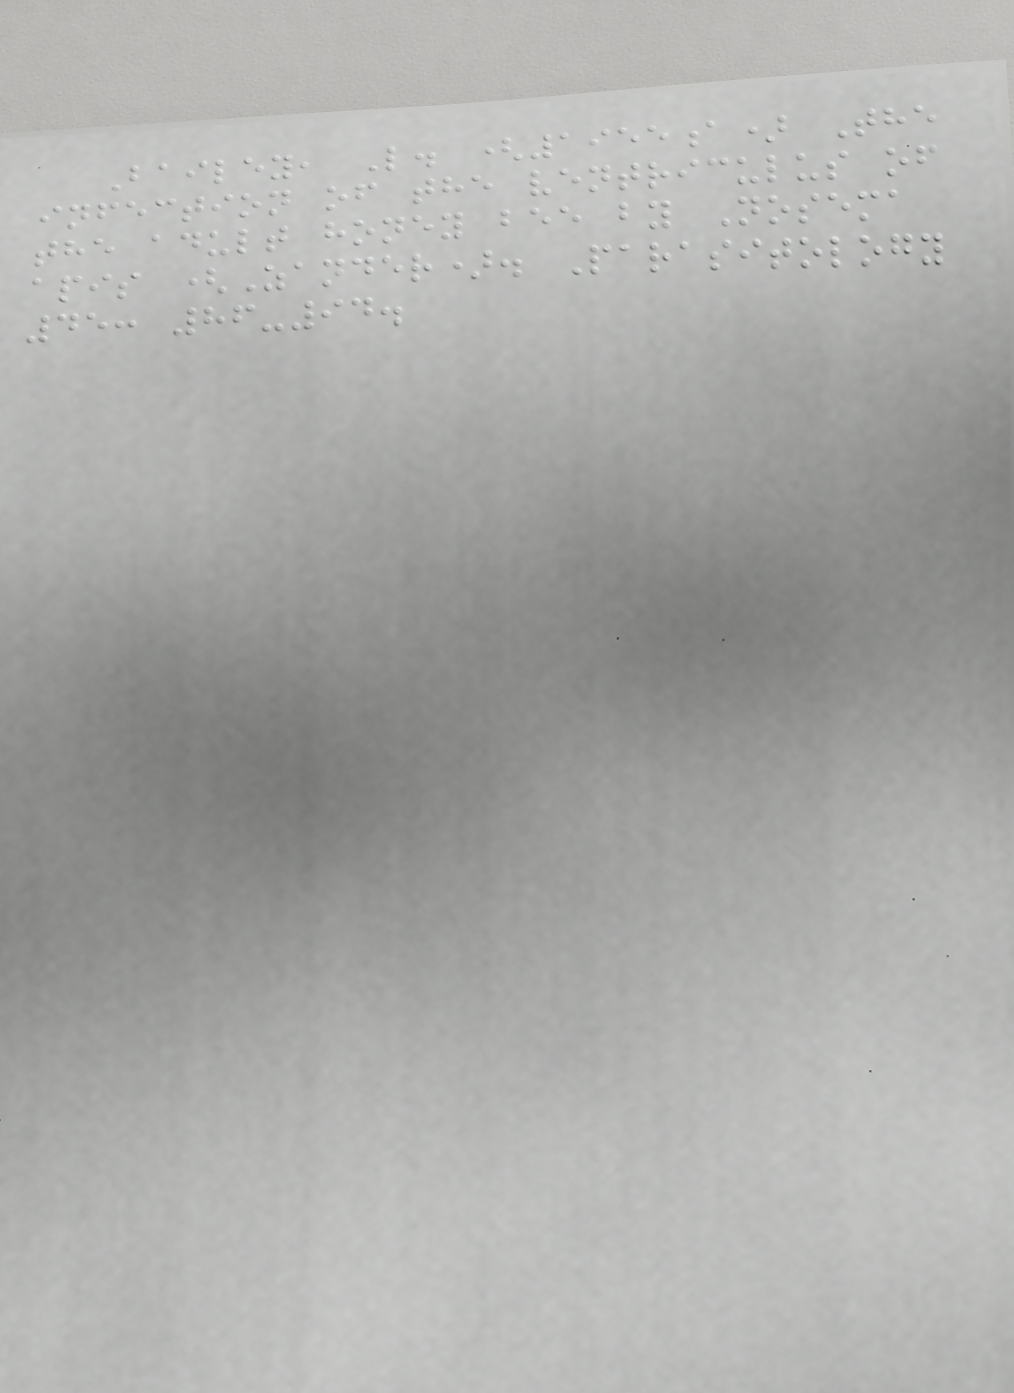Bailey, L. (1955a) The
infection of the ventriculus of
the adult honey bee by Nosema
apis (Zander). Parasitology
45: 86-94.
